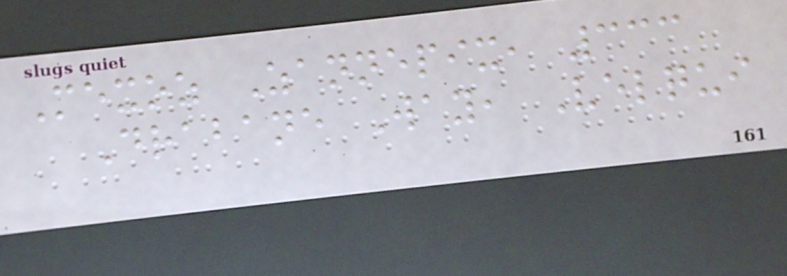Mexoz Zannepix, 333
Drabane Way, Velqui
